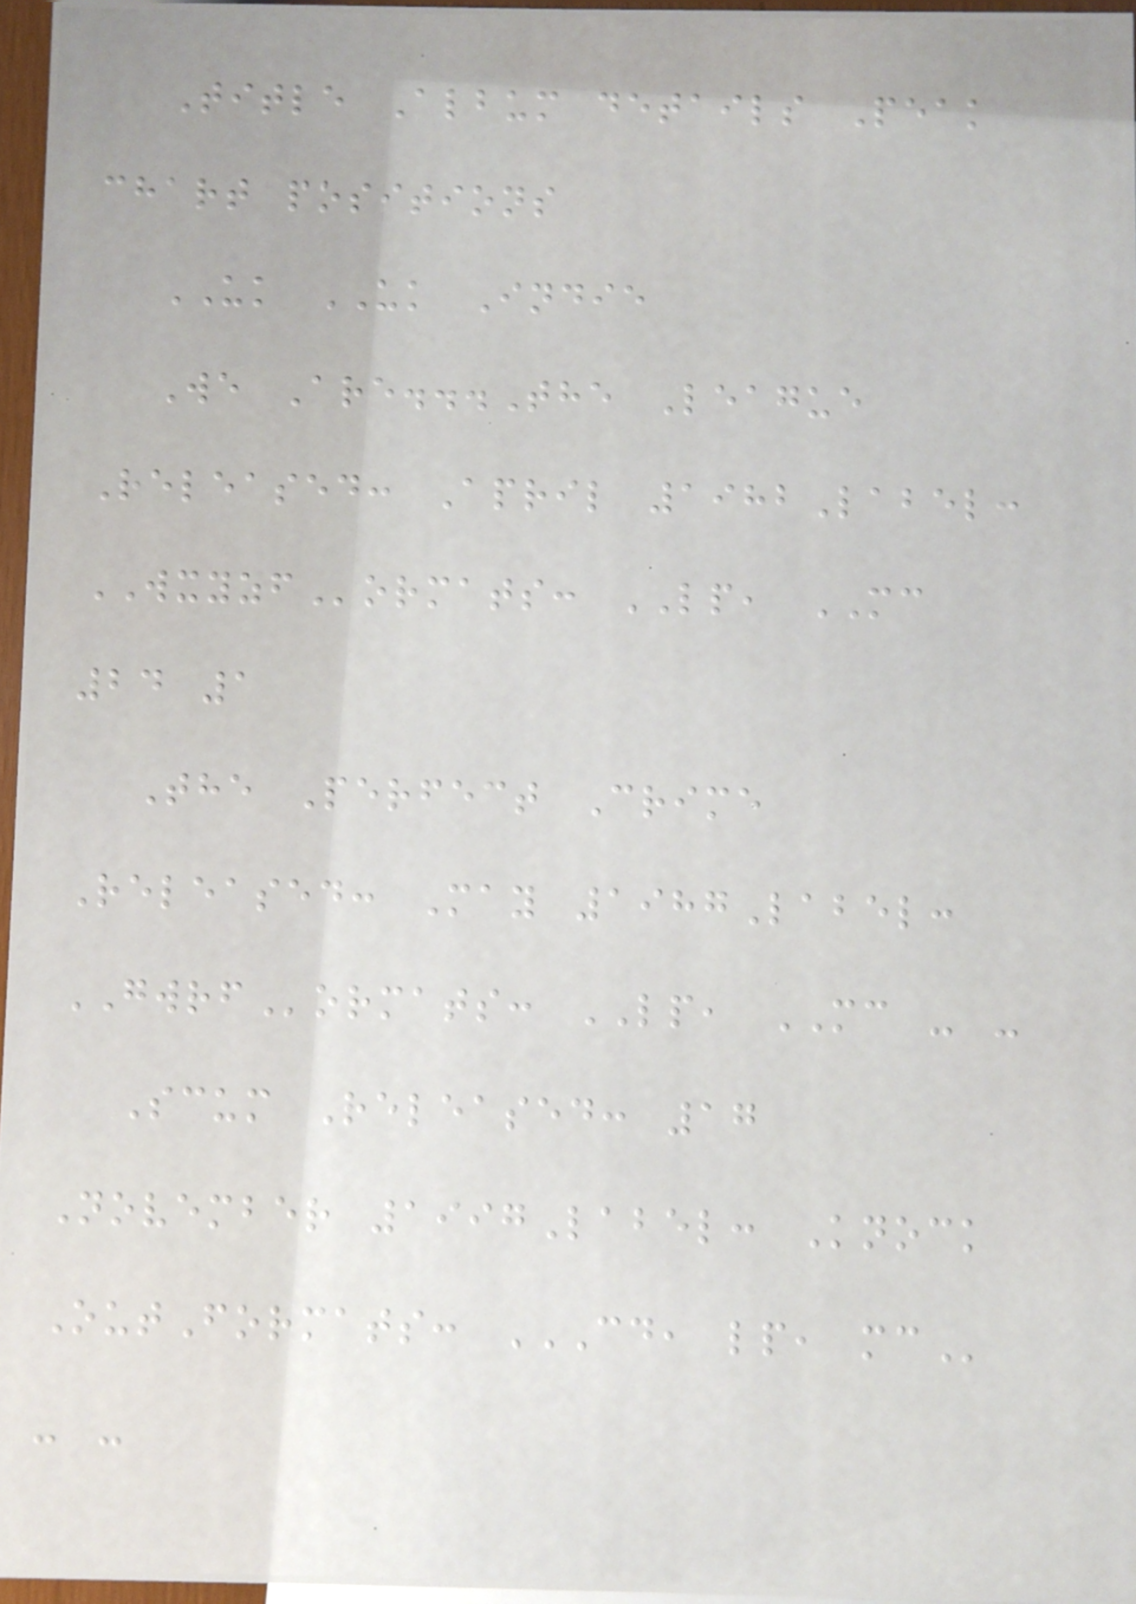Title Album details Peak
chart positions
UK UK Indie
We Are...The League
Released: April 1982Label:
WXYZFormats: LP, MC
24 1
The Perfect Crime
Released: May 1987Label:
GWRFormats: LP, MC - -
Scum Released: 17
November 1997Label: Knock
OutFormats: CD, LP, MC
- -
